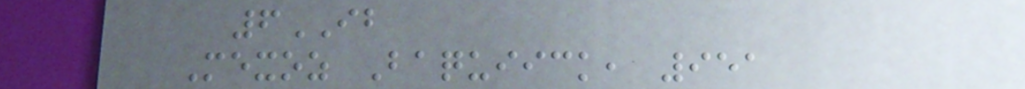6IB
Mexoz Baquiick, 951
